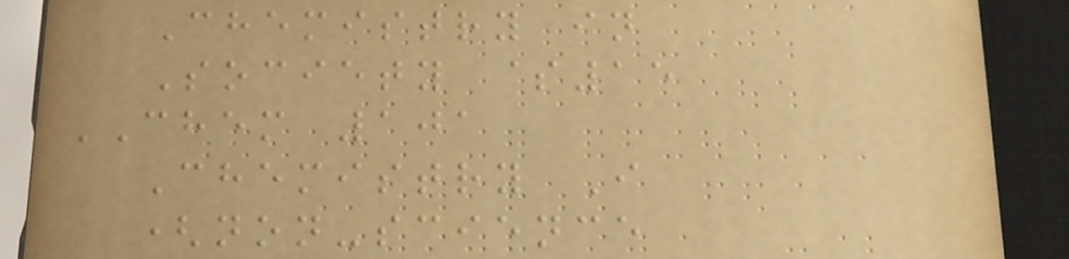Chemistry in
Society $15
CHEM 101
Chemistry I
(non-science
